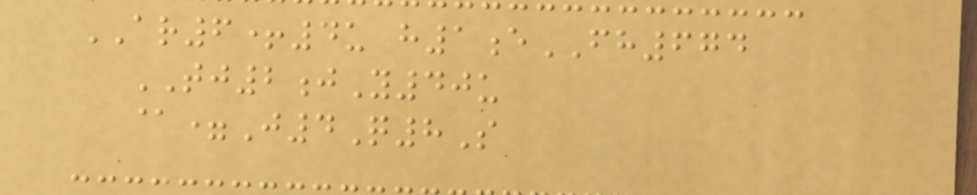AR6+4u h1eFH674
TJ2jY40u
@=J4Q8S
